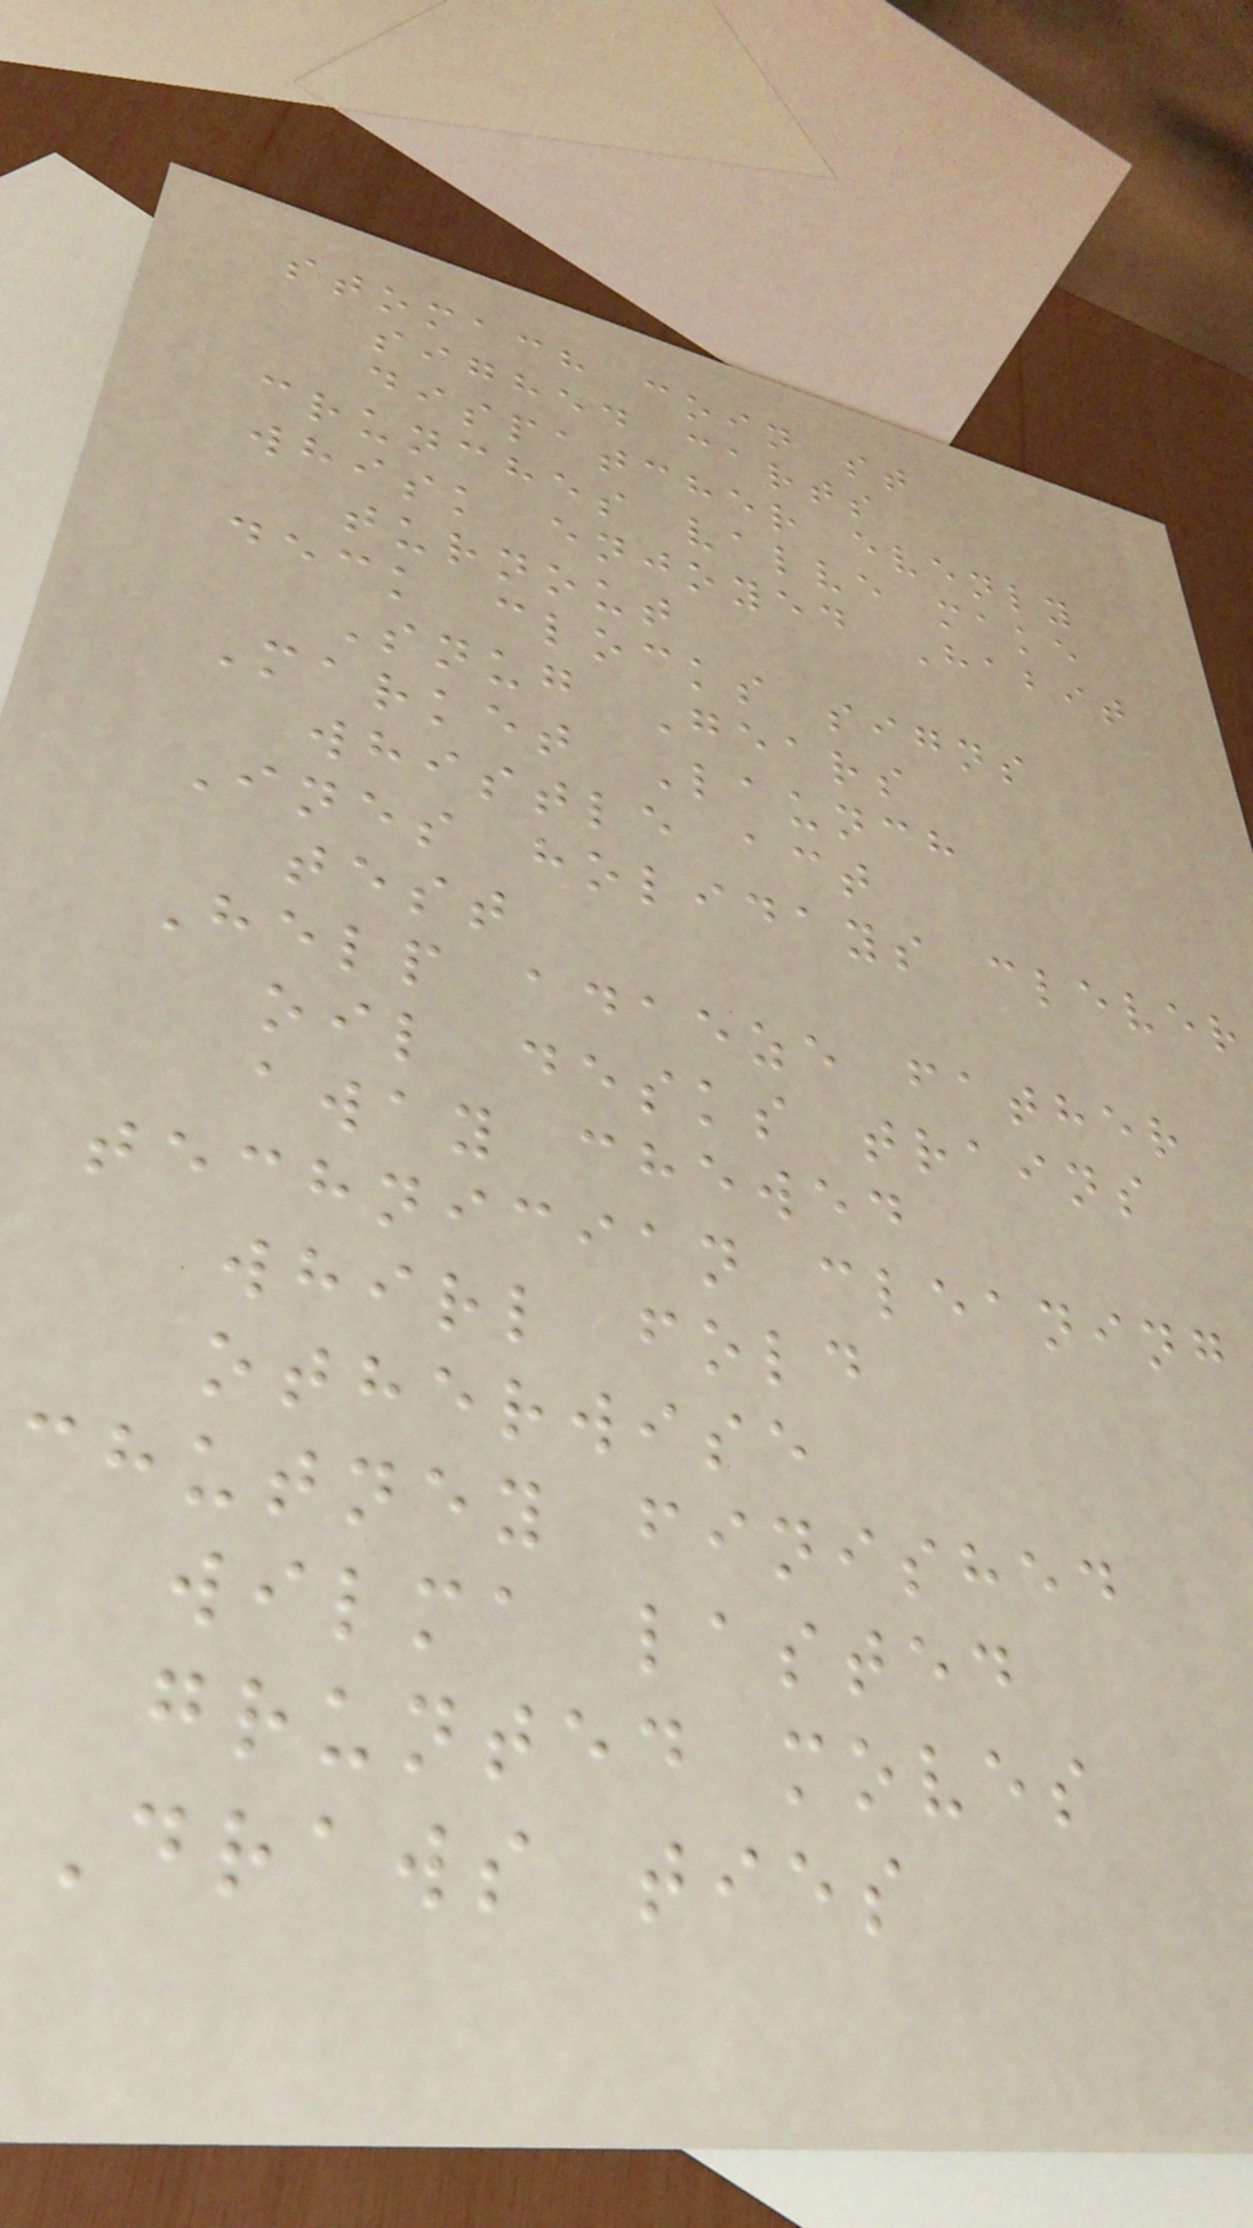stomach coin st
sighed carts
dispatcher evenly
crunches valve make
whisk enjoyed Habit
turnout
deck clocks signs
Snug Gears
Market Launch
whistle act
Ines holidays clever
test
Help adaeze father
oil desks trains
away chewed
technician cleaning
whirl fold
otherwise
chutney finished
wilma lasted
grunted moves
draws ties
